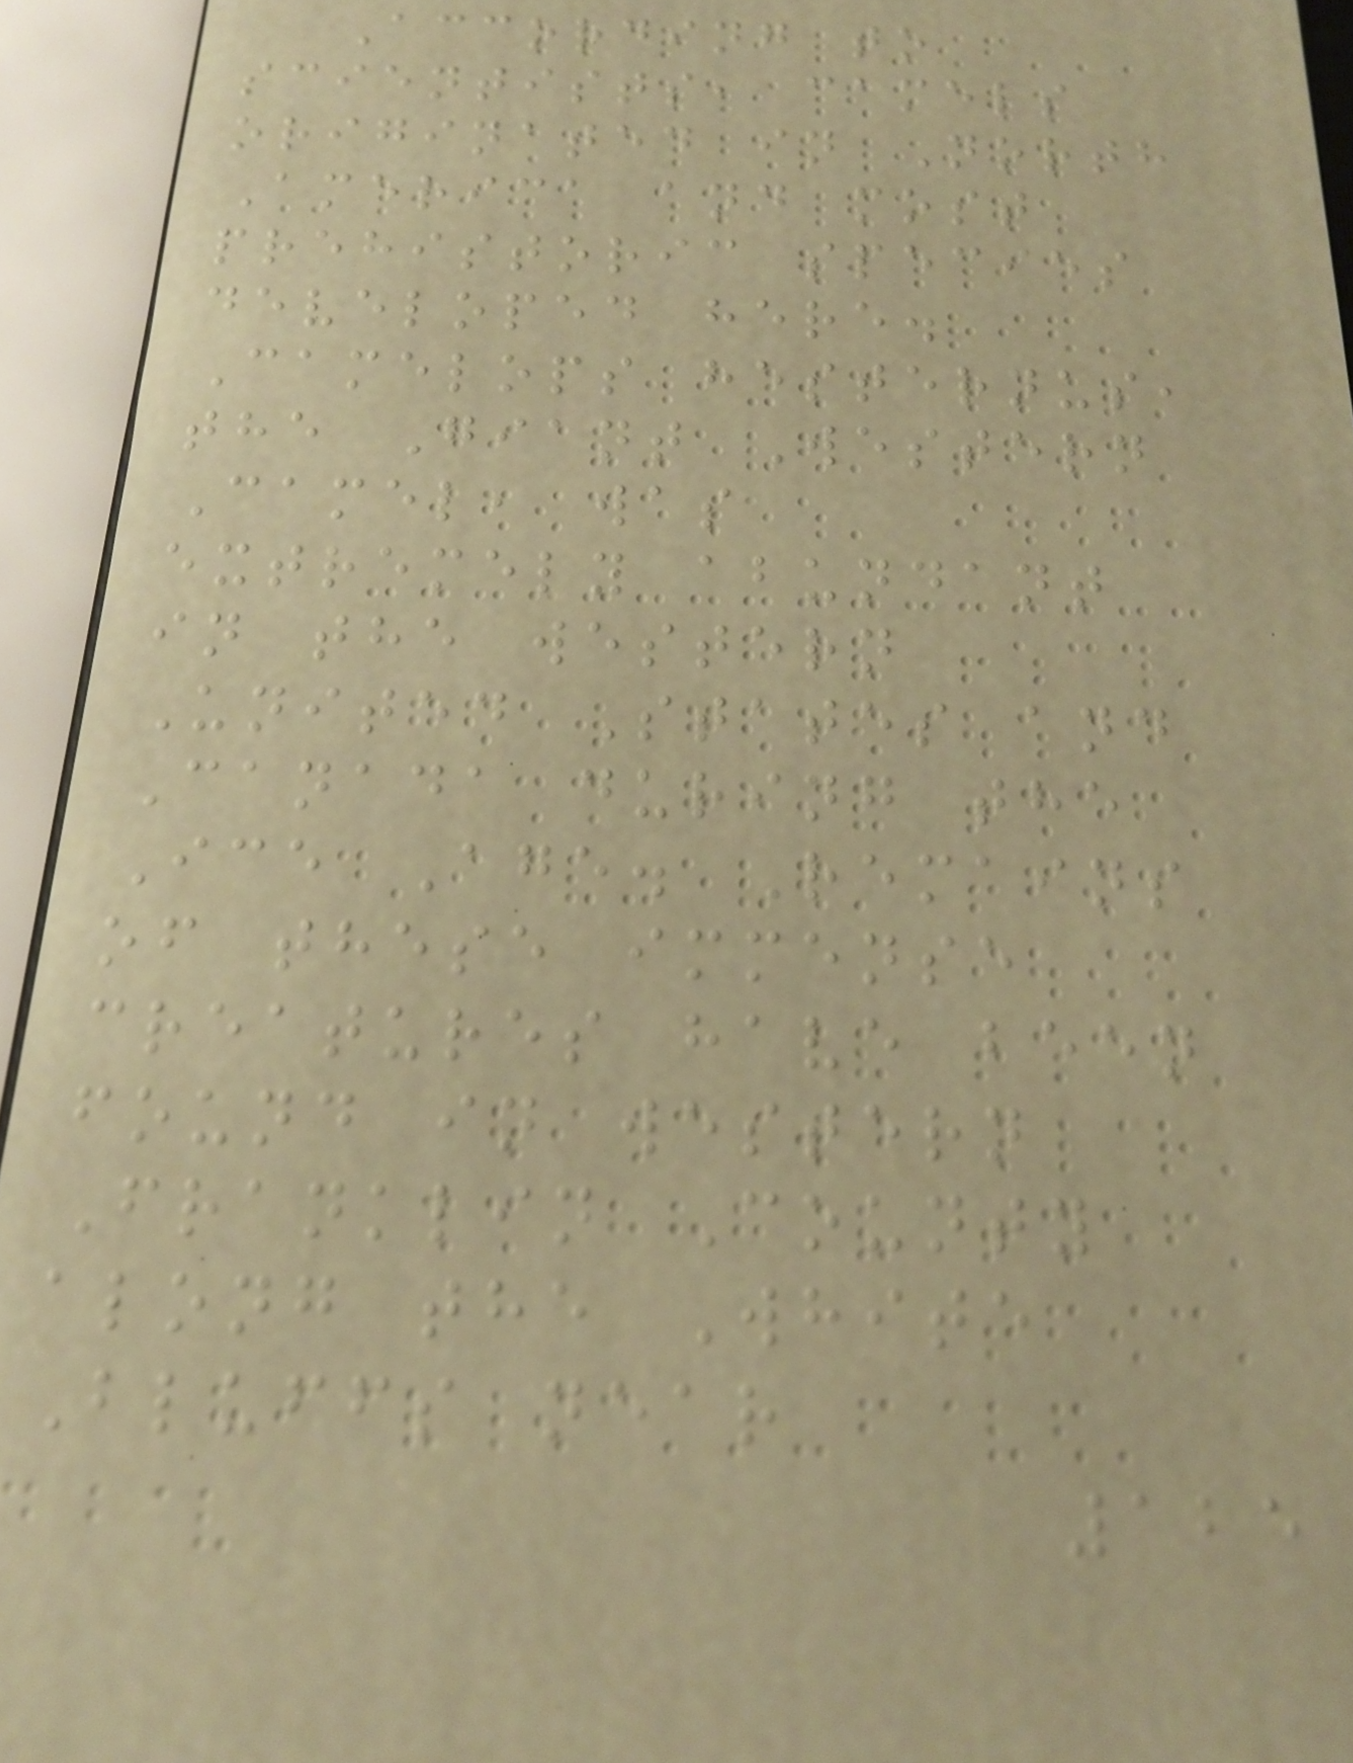According to
scientists, camels
originated in North
America and most
prehistoric species
developed here.
Camelops hesternus,
the Giant Western
Camel, was
extremely abundant
in the western
United States and
Canada during the
Ice Age. Remains
of these immense
creatures have been
found in western
Franklin County
along the White
Bluffs near
125
